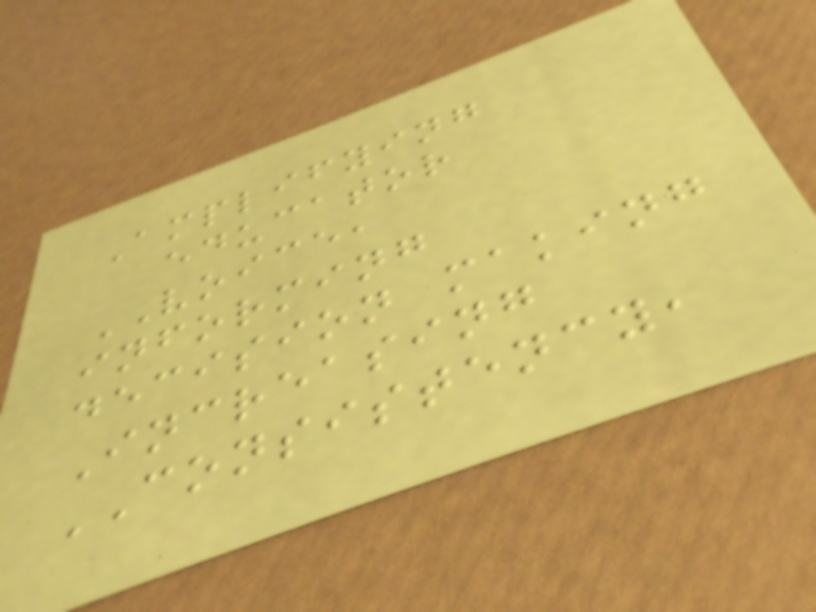Amplifying
educator
VOICE,
informing
decision making
Increasing
CONSISTENCY,
